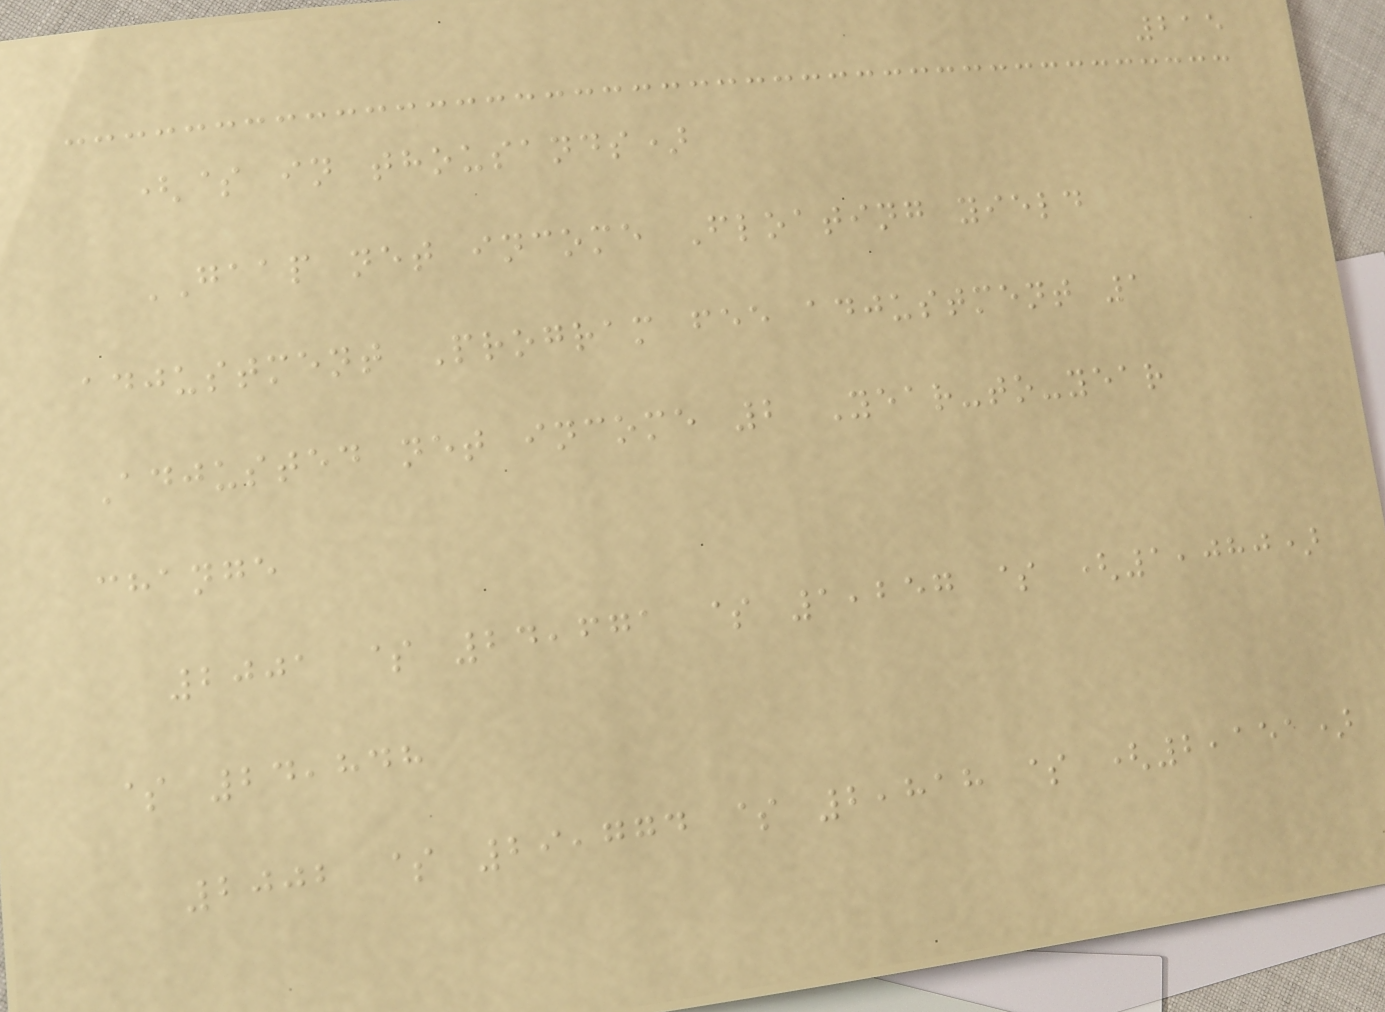215
($ in thousands)
GAAP net income Floating yield
adjustment Program fee adjustment 1
Adjusted net income 2 Year-to-year
change
2001 $ 24,671 $ 1,257 $ (1,080)
$ 24,848
2002 $ 29,774 $ 2,818 $ (2,151)
